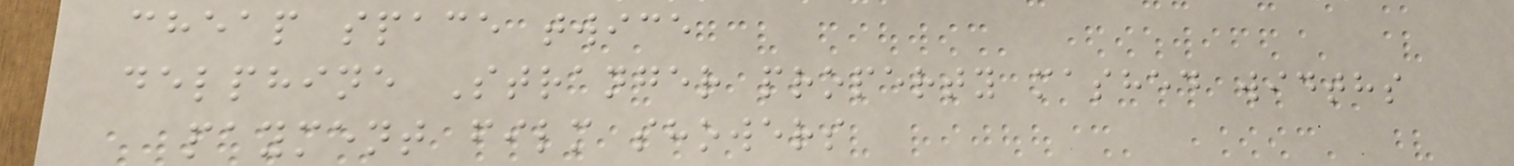cheap space twice
delphine Stranger property mashed widths
payment film showers
